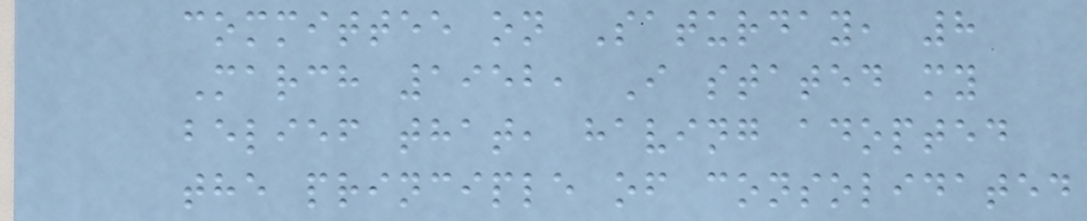committee on Saturday, 8
March 1952, I stated my
belief that, having adopted
the principle of consolidated
